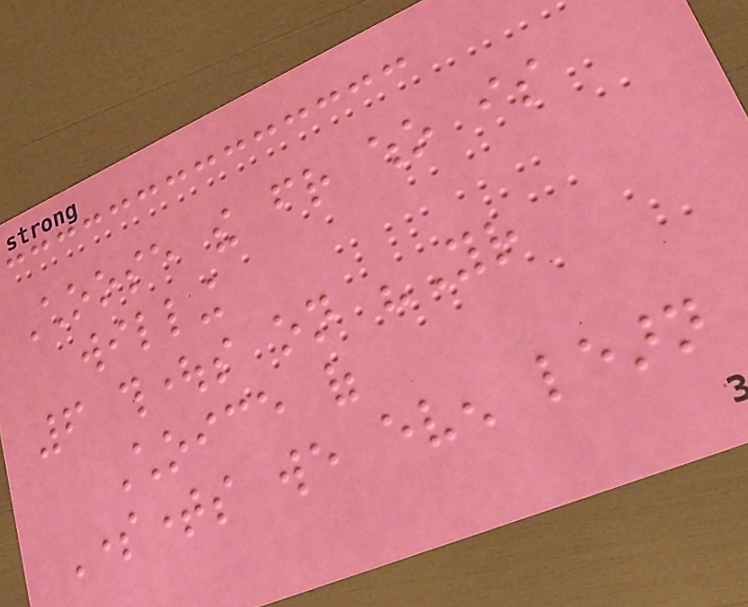Choose the friend who is
willing
6 thoughts on "Your
Choice of
Sometimes we even learn
